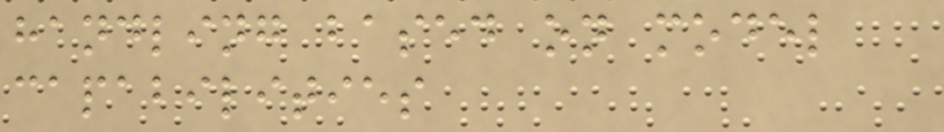handling based on model
capabilities
